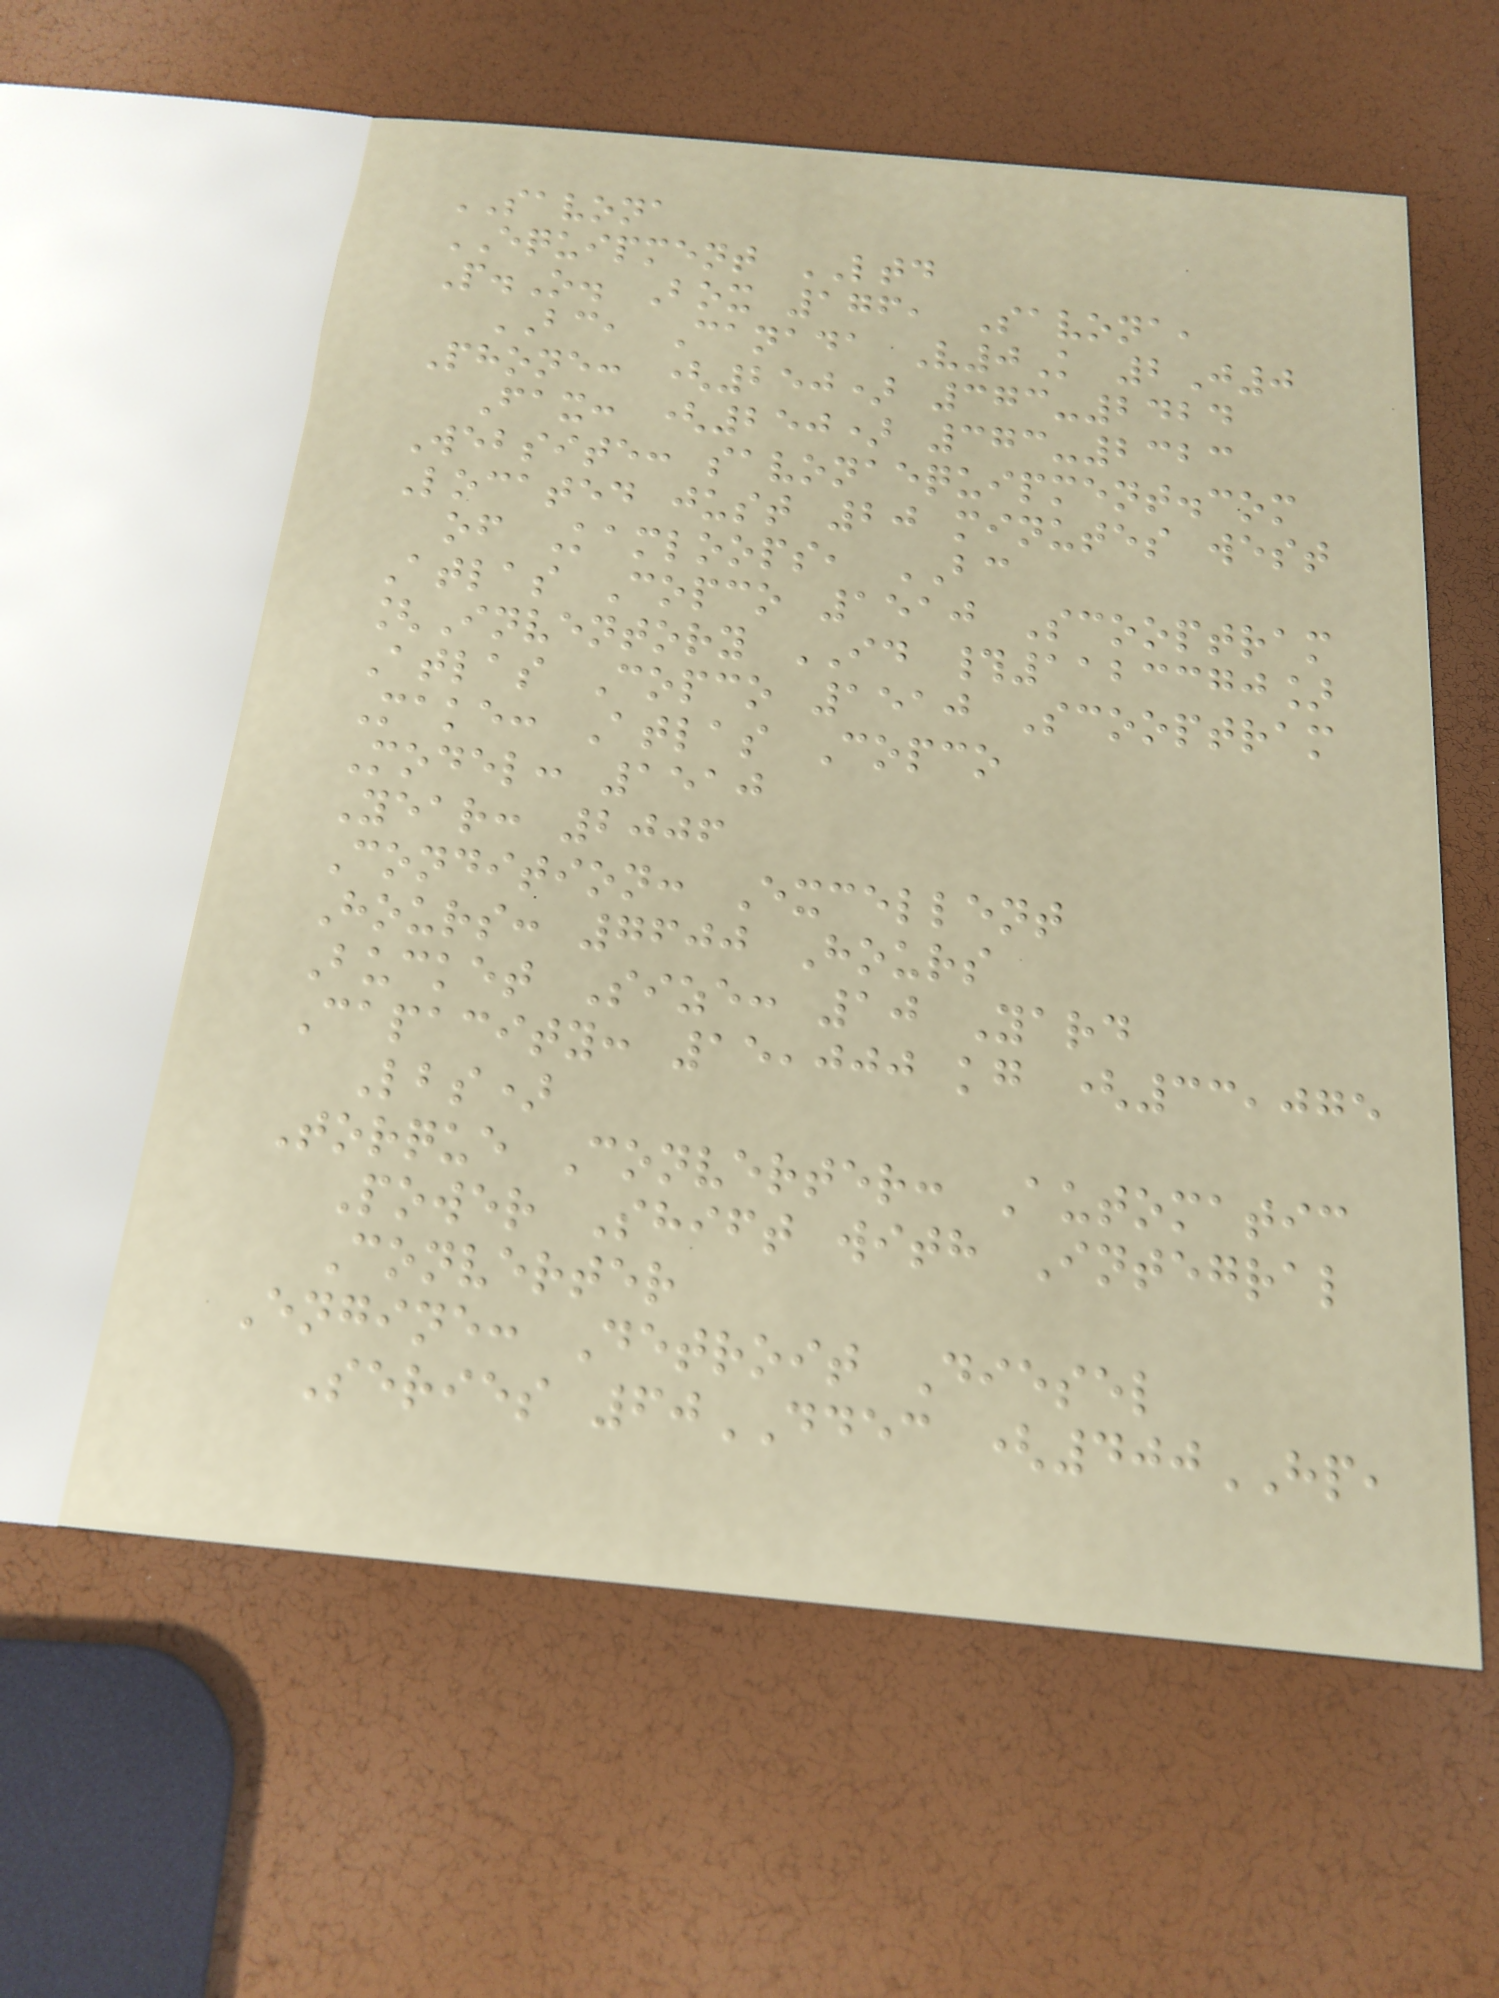SAVONA
EQUIPMENT LTD
P.O. Box 176, Savona,
BC, Canada V0K 2J0
Phone: (250) 373-2424
Fax: (250) 373-2323
Website: savonaequipment.com
Located just 20 minutes west
of Kamloops, BC
Atlas Copco 1510 Scooptram
[Inventory ID #1123370]
Atlas Copco 1510 Scooptram
Make: Atlas Copco
Model: 1510
Year: 2006
Condition: Excellent
Hours: 7600 Hours
Bucket Size: 10 Yard
Capacity: 15,000 kg (33,075
Lbs)
Torque Converter: Automatic
Power Shift with Integral
Converter
Engine: Detroit Diesel
Series 60DDEC (400HP,
